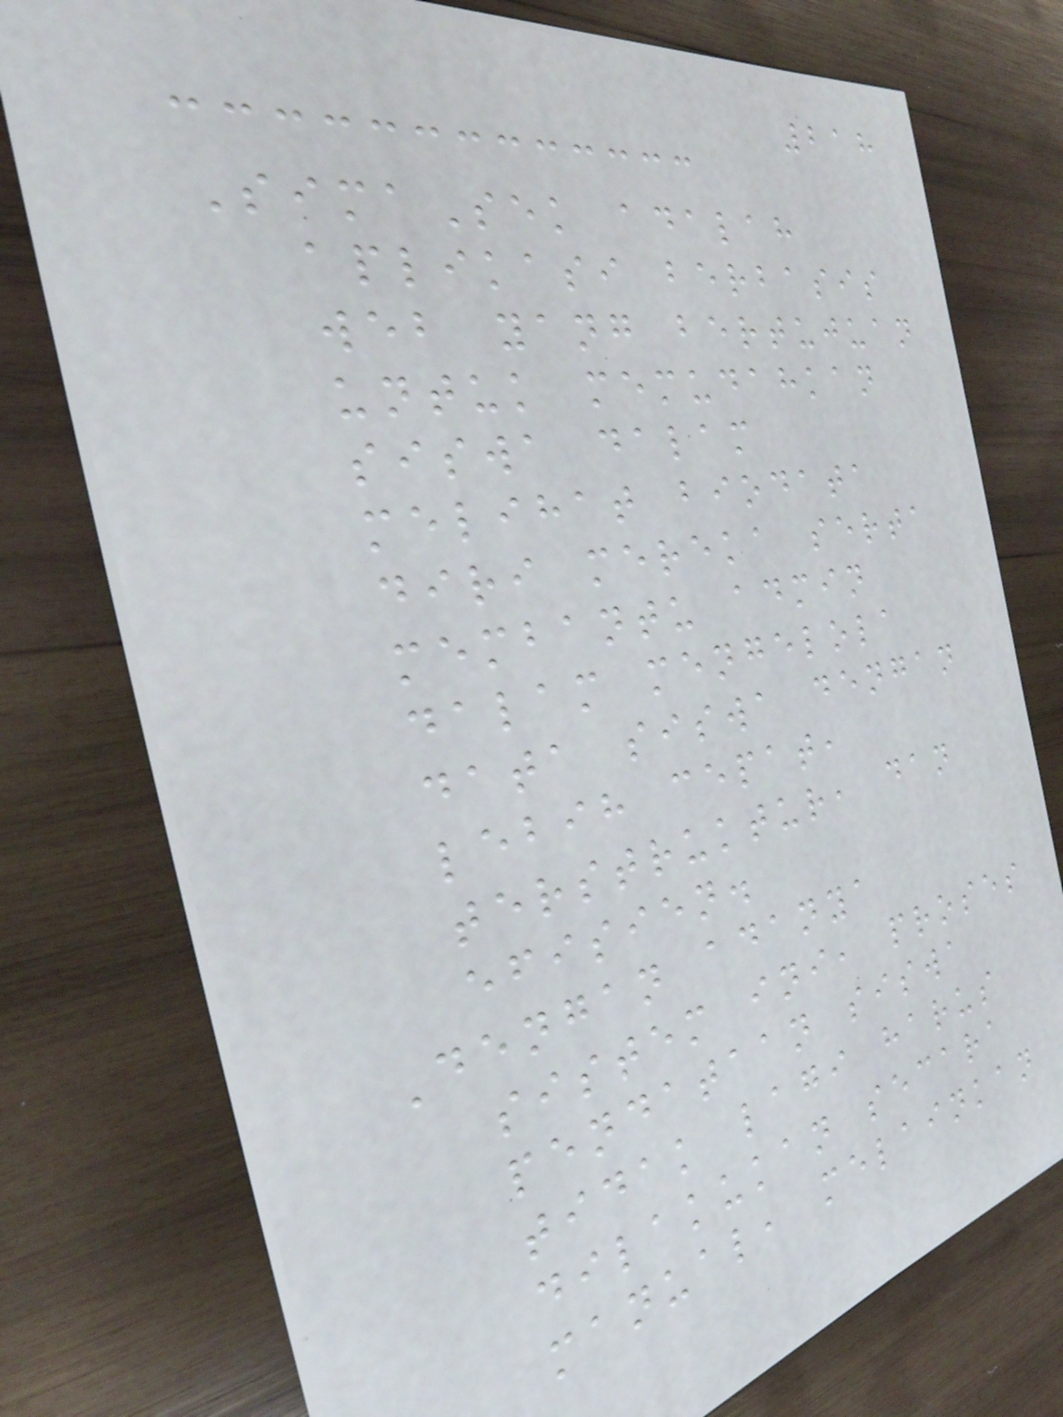218
SimaSek adalah
aplikasi berbasis
web yang bertujuan
untuk memudahkan
siswa dalam
melihat biodata
diri mereka serta
membantu admin
dalam mengelola
data siswa dengan
lebih cepat,
terstruktur, dan
efisien.
Dengan adanya
sistem ini, proses
pendataan siswa
tidak lagi harus
dilakukan secara
manual, melainkan
